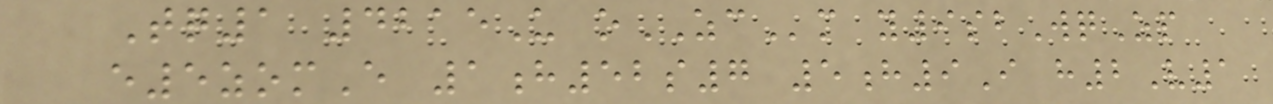Tq1 4215U oZCm y9sbWqZp
e5zomE 1h52s7 5h9I h2V1
